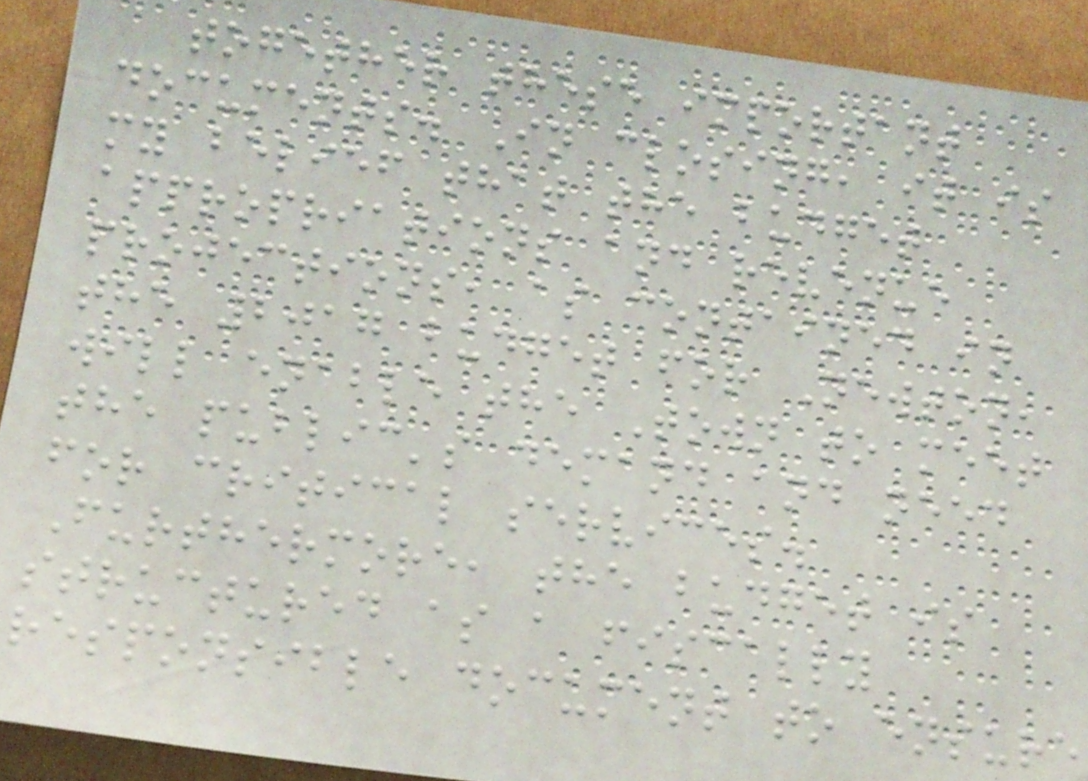together these important
documents. In closing, it is
my belief that the budget
appropriations and revenue
projections, as contained in
the 2017 budget for Newton,
will enable the Town to meet
the public's demand and need
for critical services.
Furthermore, the budget is
structured as a fiscally
responsible document to ensure
